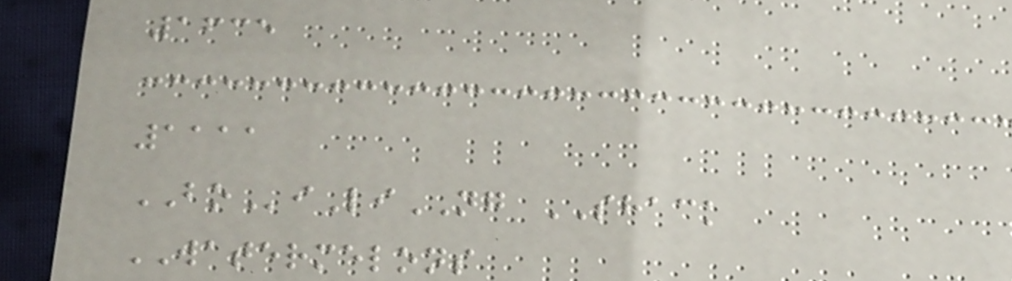1635
1111
BOiLiNG SHACK
WATERMELONS
